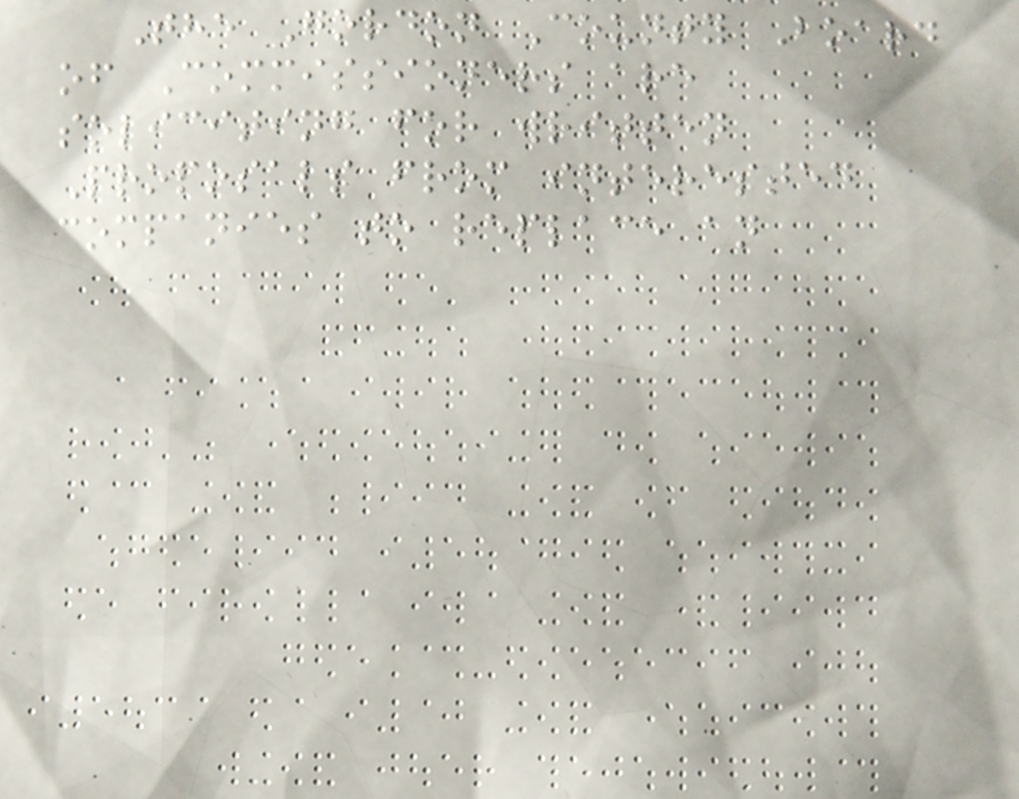The Gordon County Board
of Commissioners are
soliciting for written
Proposals from interested
companies to replace an
